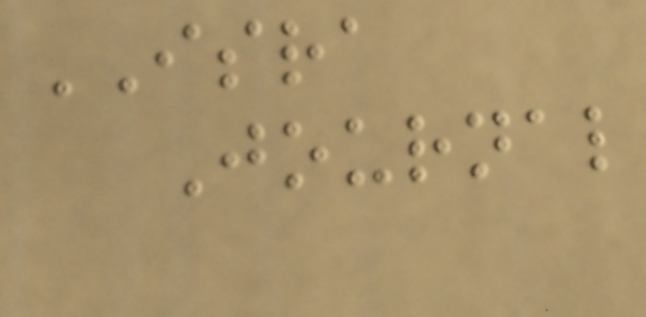ISRA
Journal
